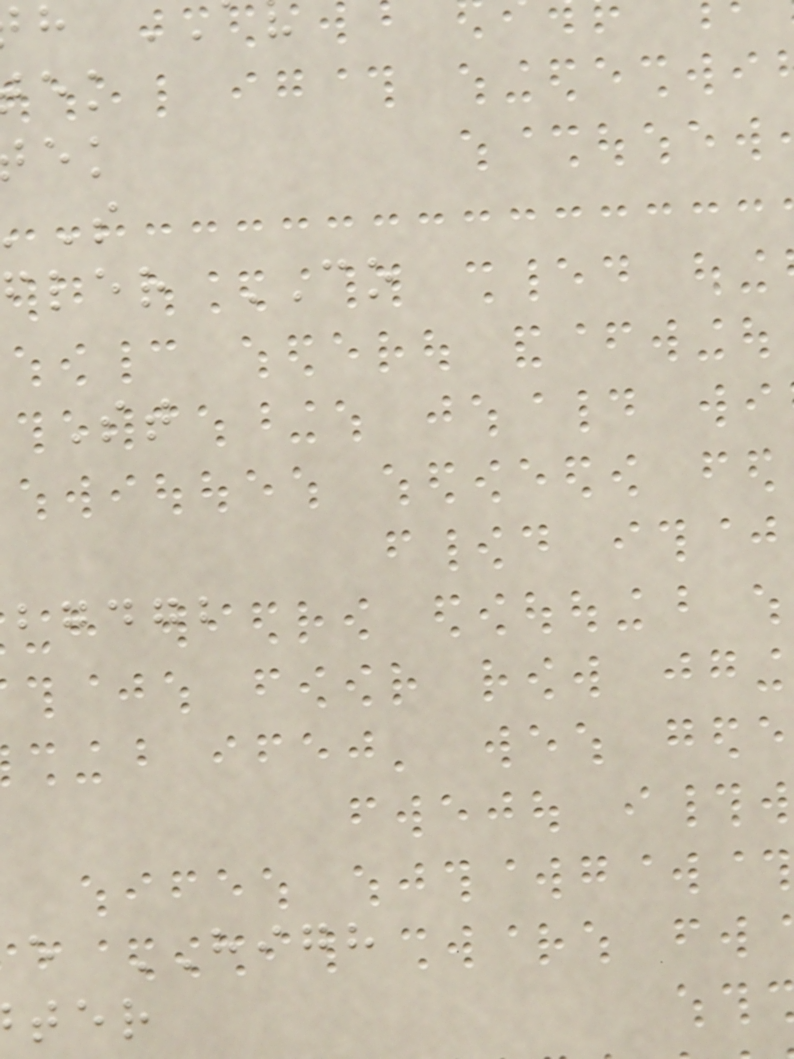fler CO
bgdgb
e HIGH
